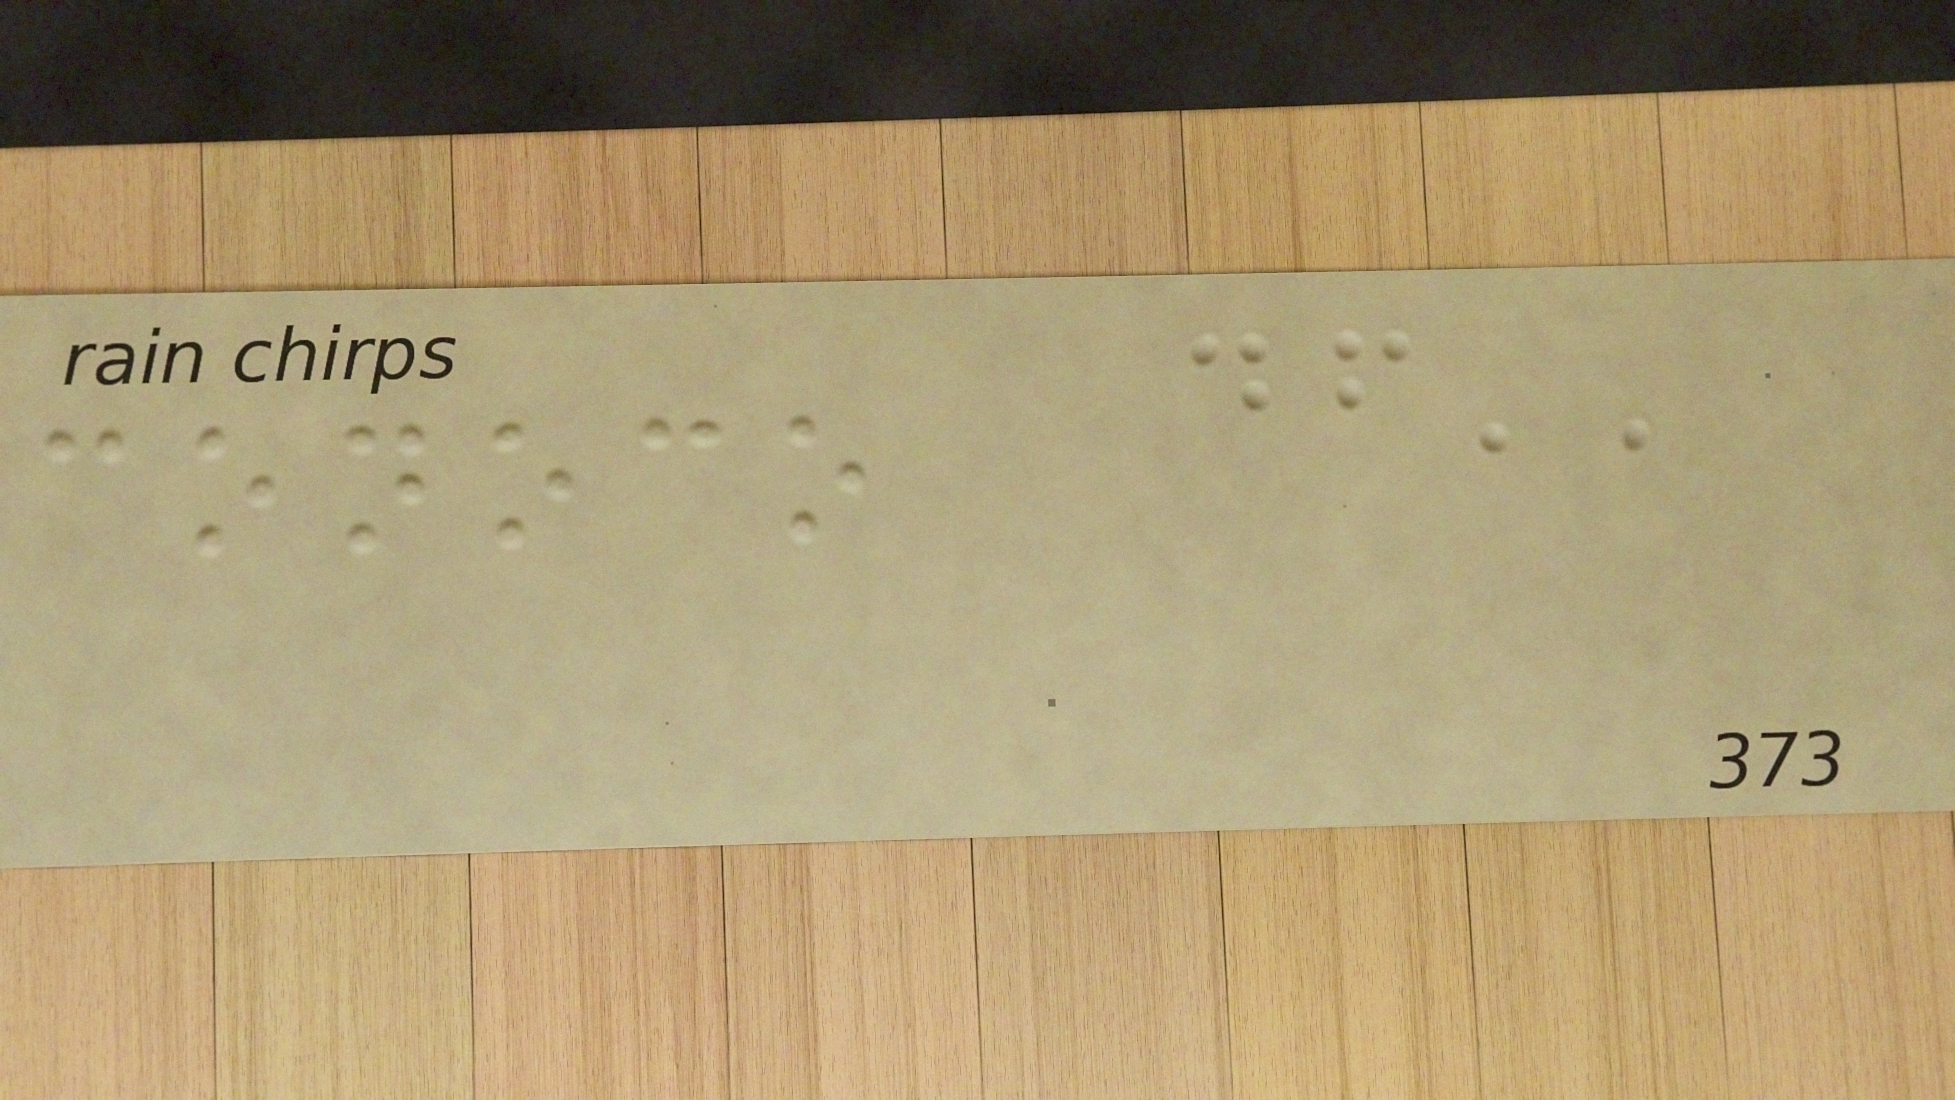conoco
